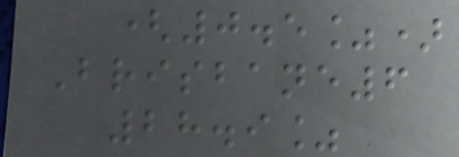(0.5%)
Brisbane6
28.9%
